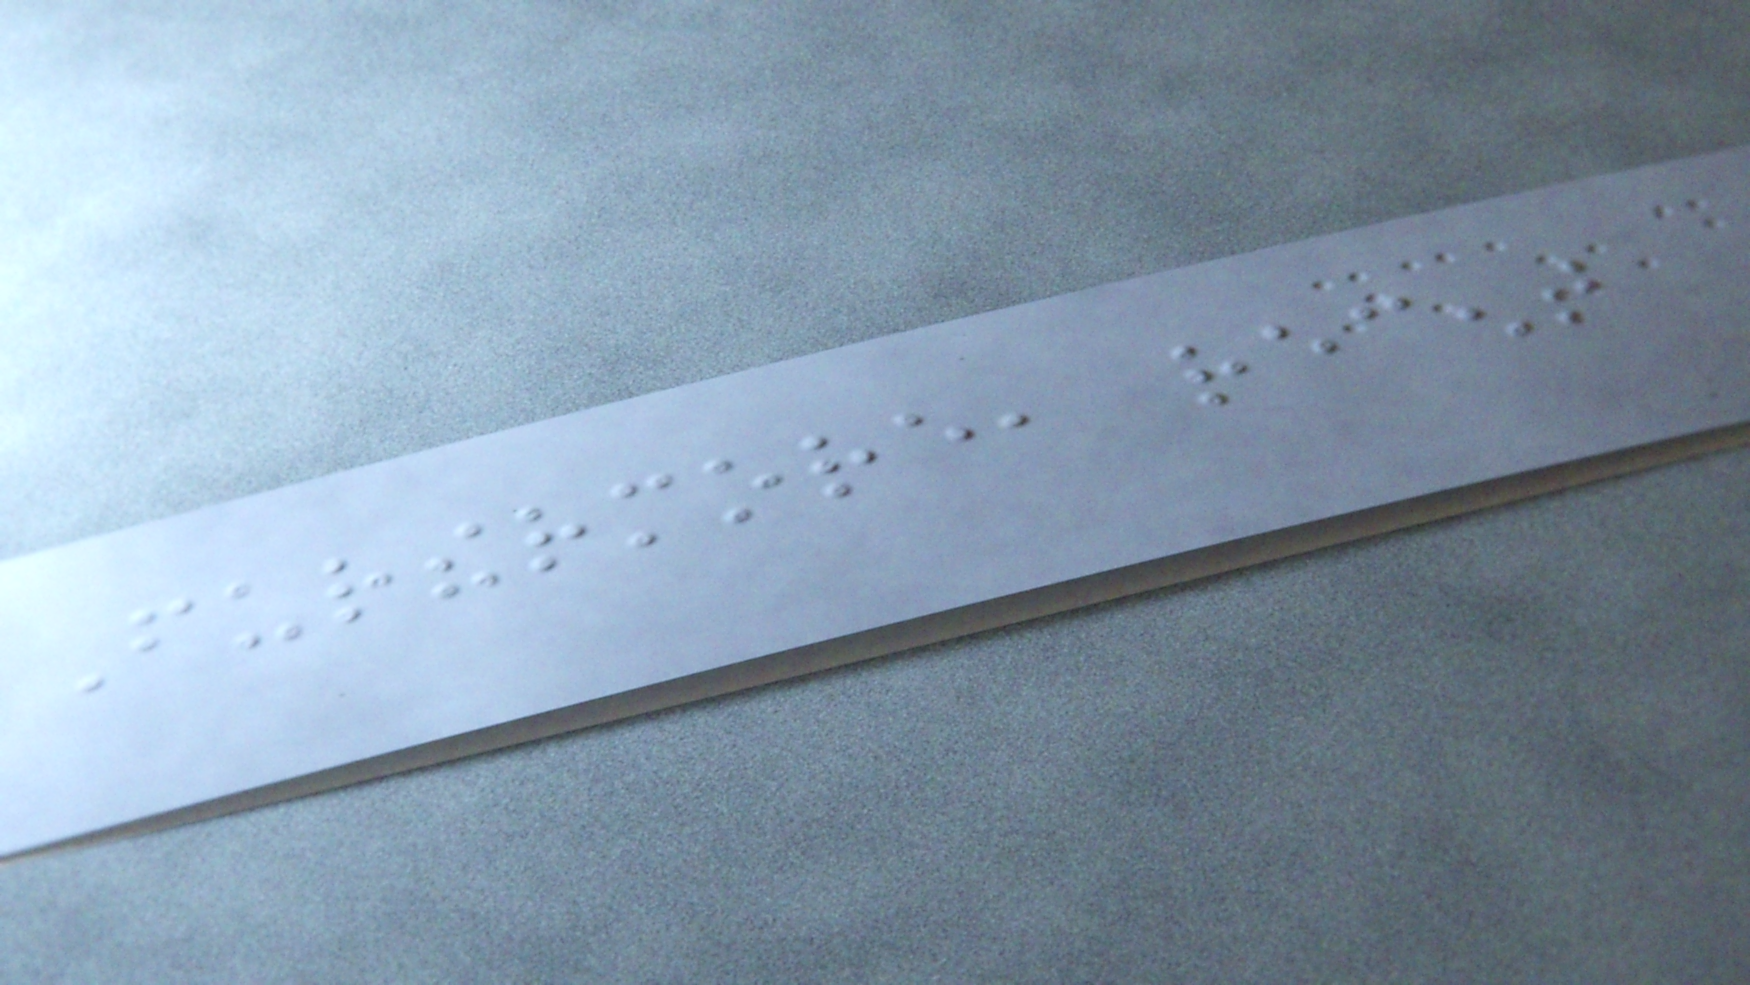Furthermore, recent
